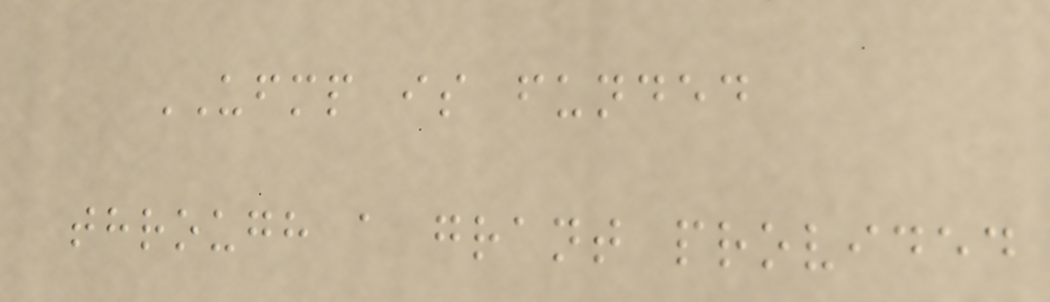UFMP is funded
through a grant provided
